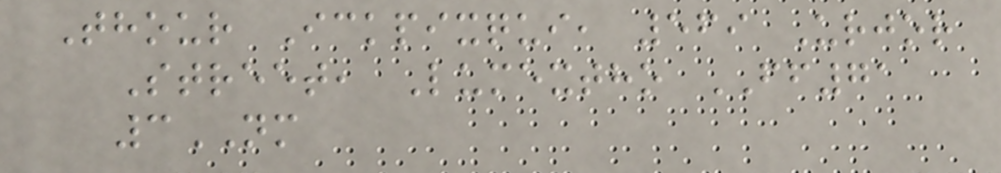Thour Ickpixqui, 569 Urjor
Street, Lumextho FF71
3NM
